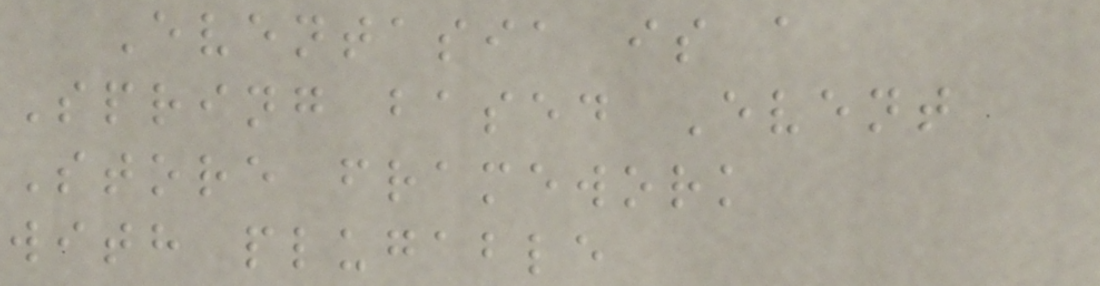Eventasia is a
Spring based Event
Store framework
with plugable
